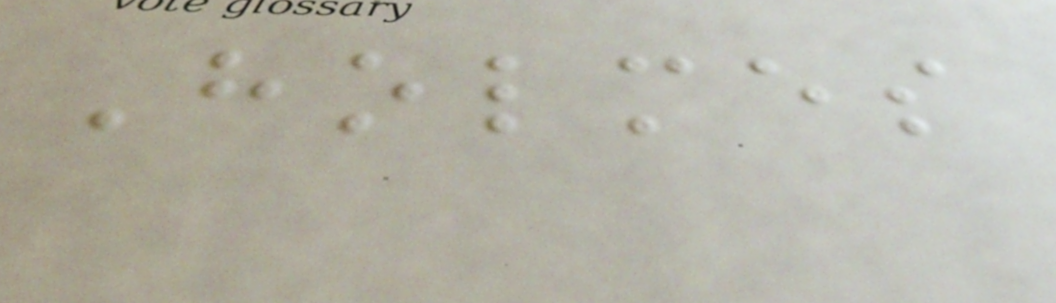Holmes
